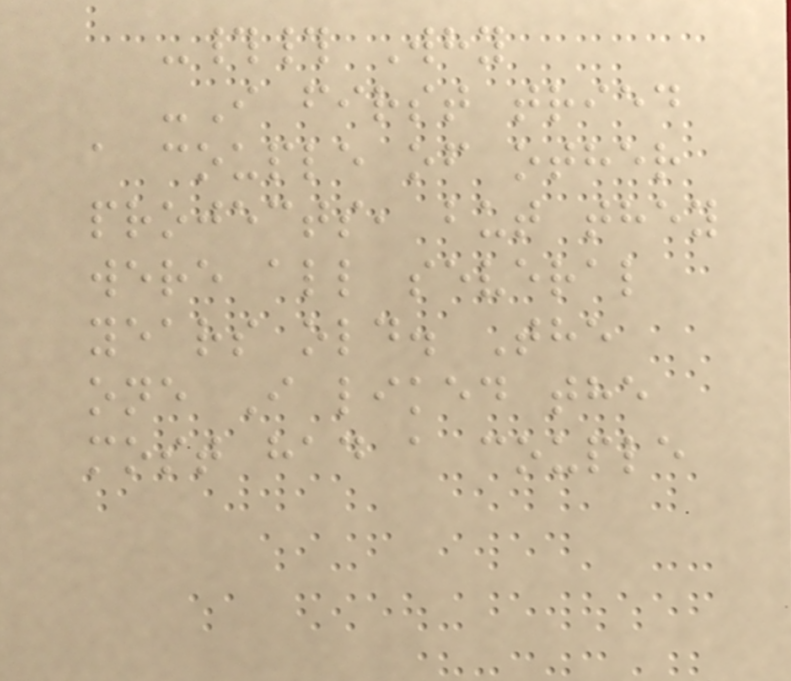-## Why
-I first tried
a couple of other
projects, but they
were all several
years old. The
one I liked the
most had a couple
